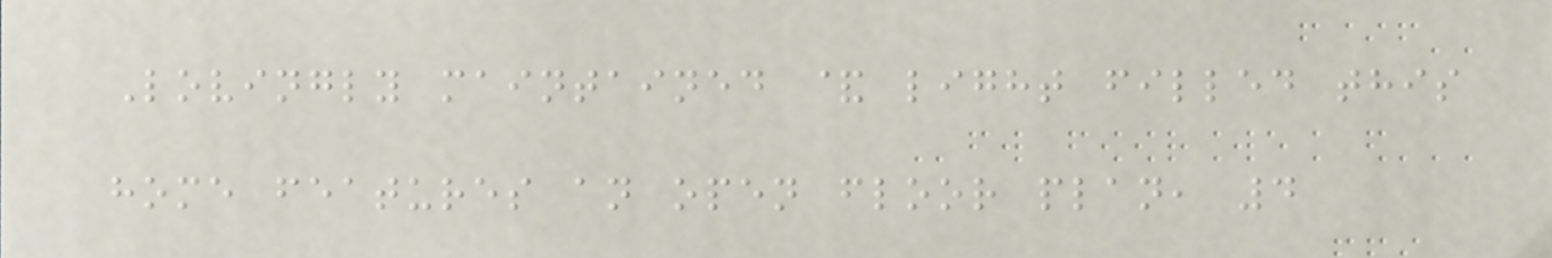Lovingly maintained & light filled this
home features an open floor plan, 4
